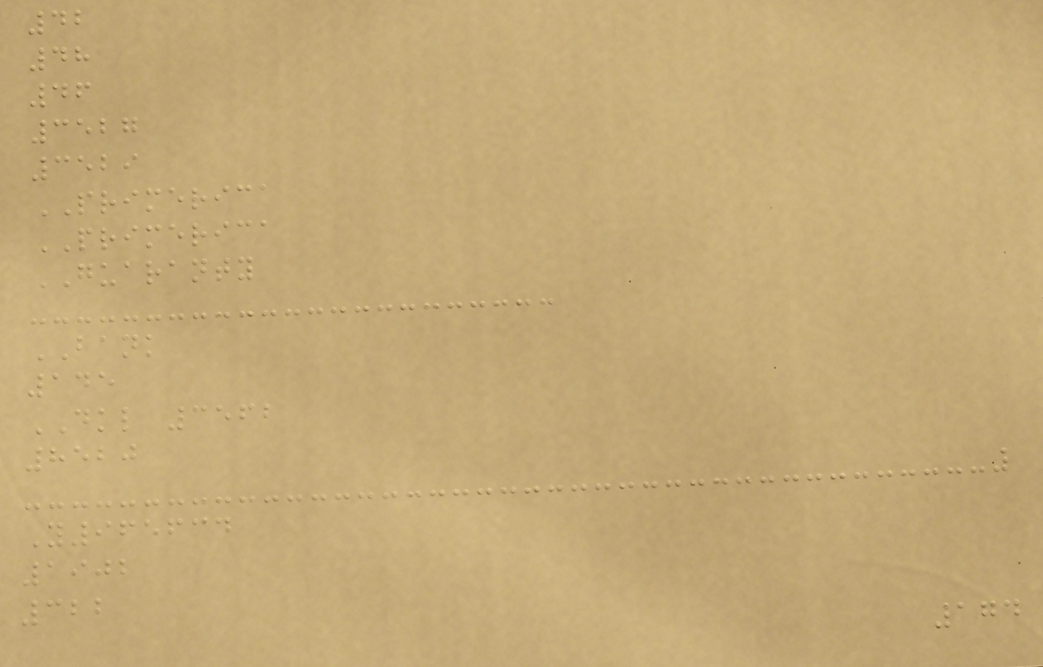42
48
46
3527
3529
PRIMERICA
PRIMERICA
GUARANTY
BANK
145
DKL 3562
8520
Y965634
1902
322
174
